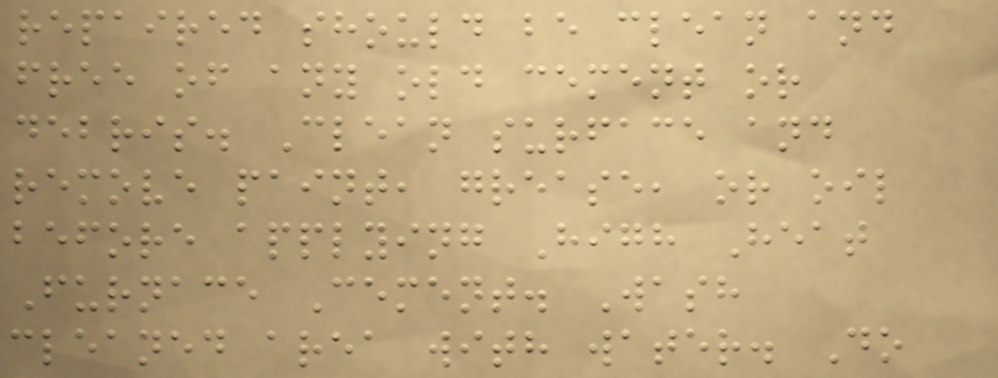repaired should be clean and
free of any old cement or
debris. Clean surface and
remove paint, grease, or oil
before applying High Heat
Furnace Cement. Wash
cleaned area with water. Do
